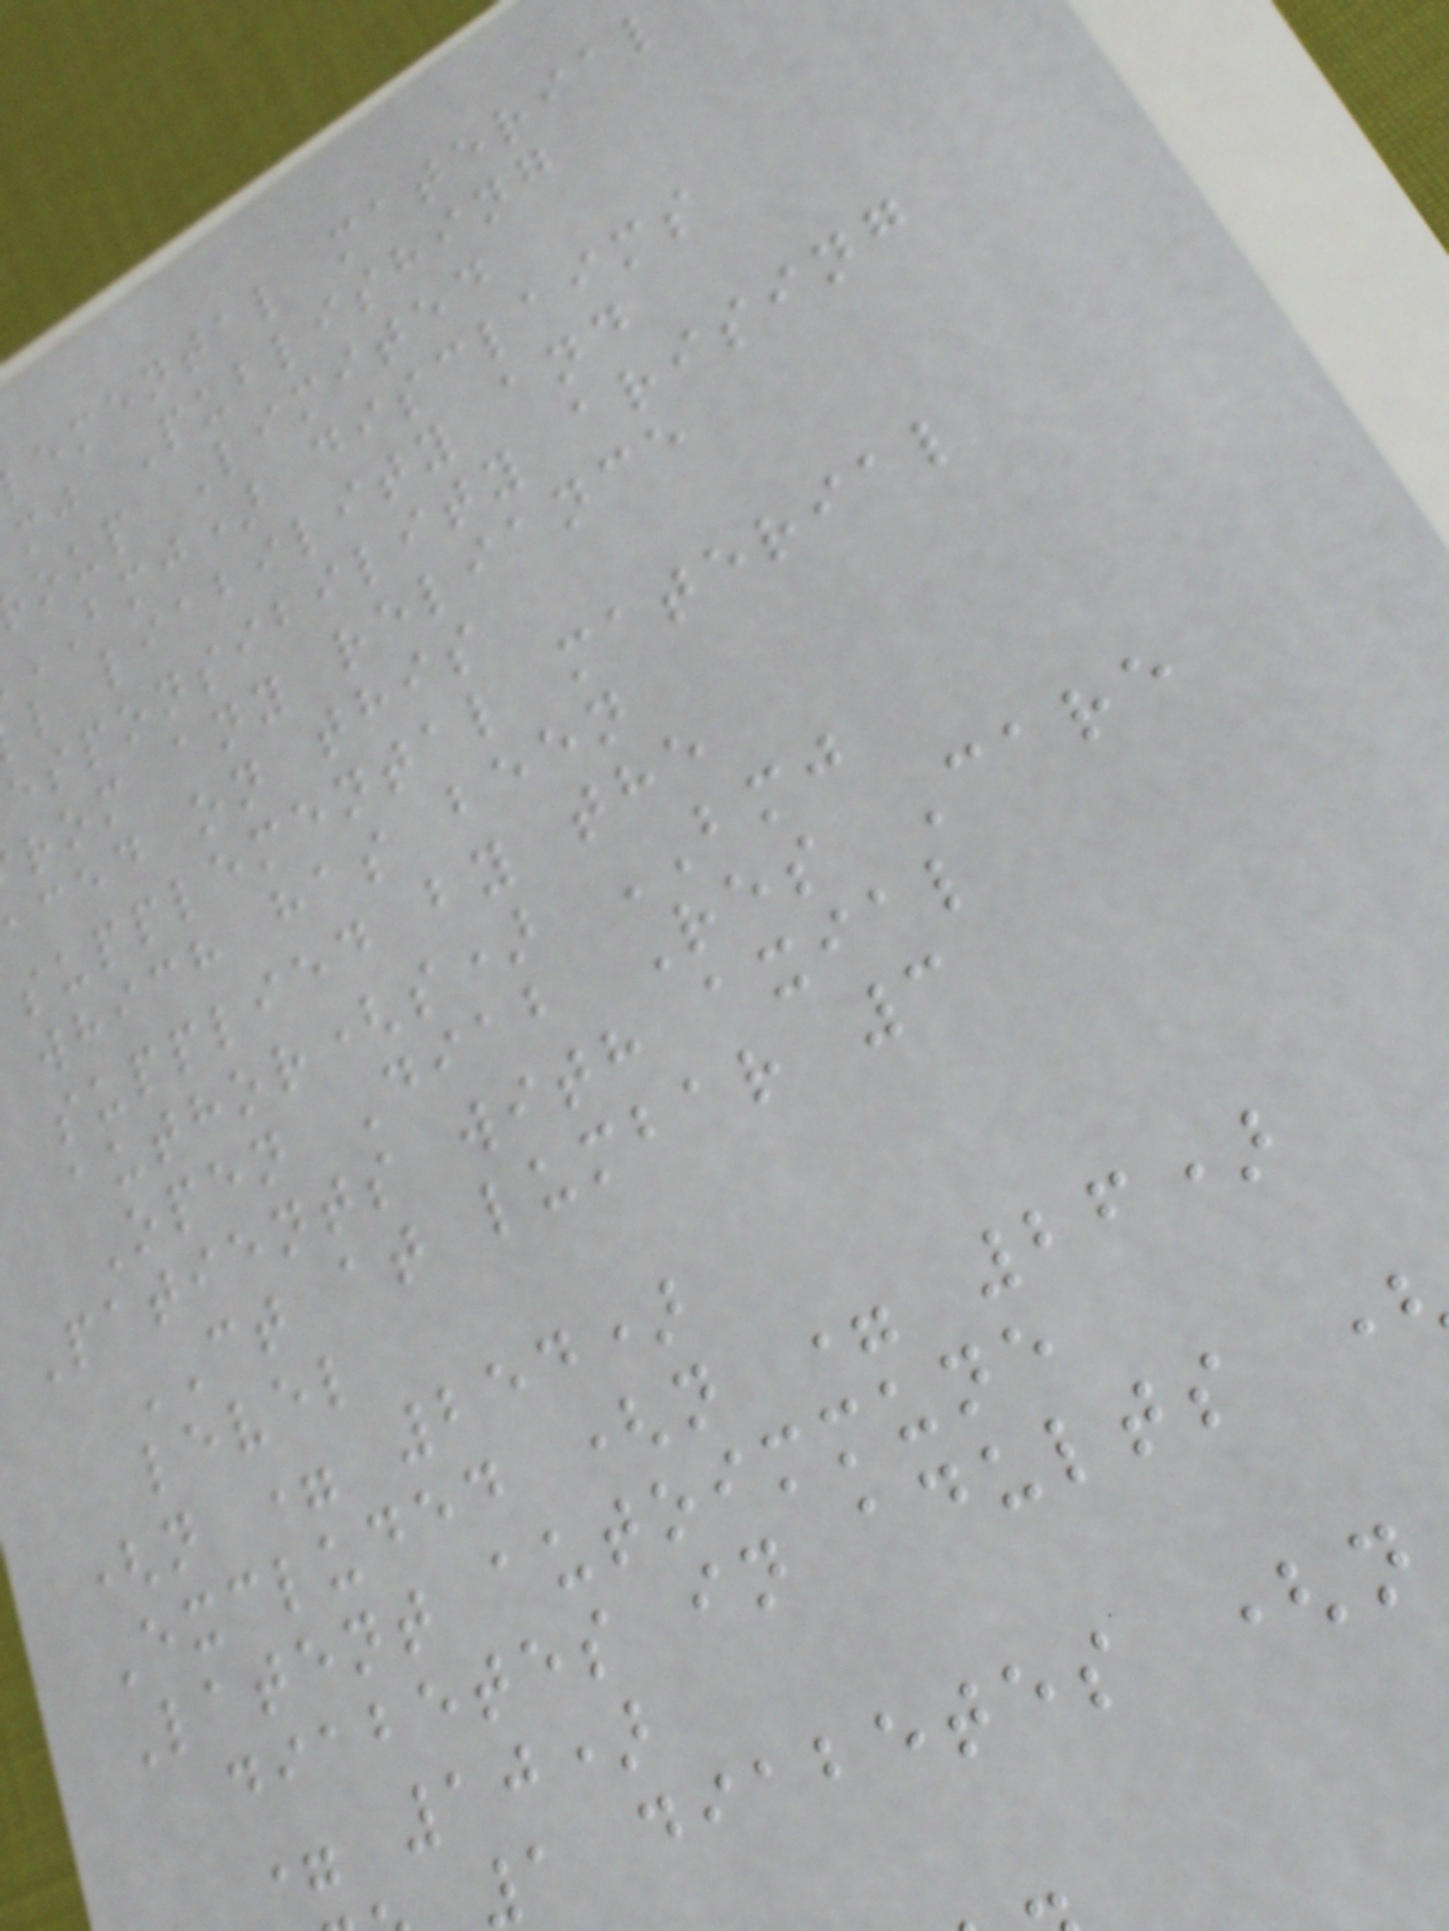emental material
mj Publishing
oup Limited
BMJ) disclaims
l liability and
esponsibility arising
rom any reliance
aced on this
supplemental material
which has been
supplied by the
author(s) BMJ
Open Diab Res Care
Patients with axial
CT at lumbar 3
level
(n = 254)
Excluded (n = 26)
Latent autoimmune
diabetes in adults
= 10)
1 diabetes (n
